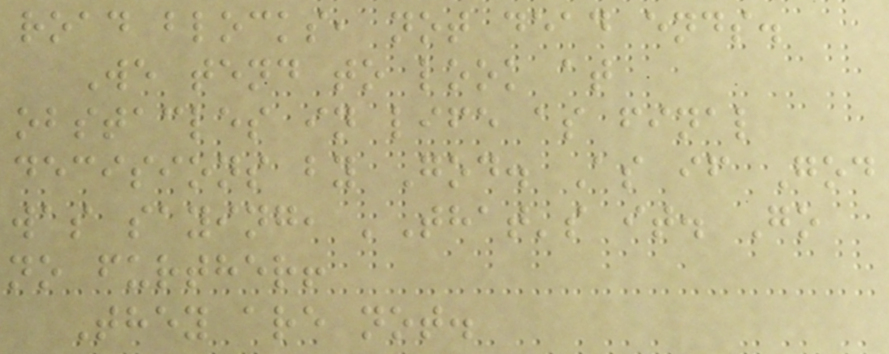road blocks, not dead ends.
We tend to look at
obstacles in life as final
decisions by God. As if God
was saying, 'That's it. Go
no further!
They are not.
